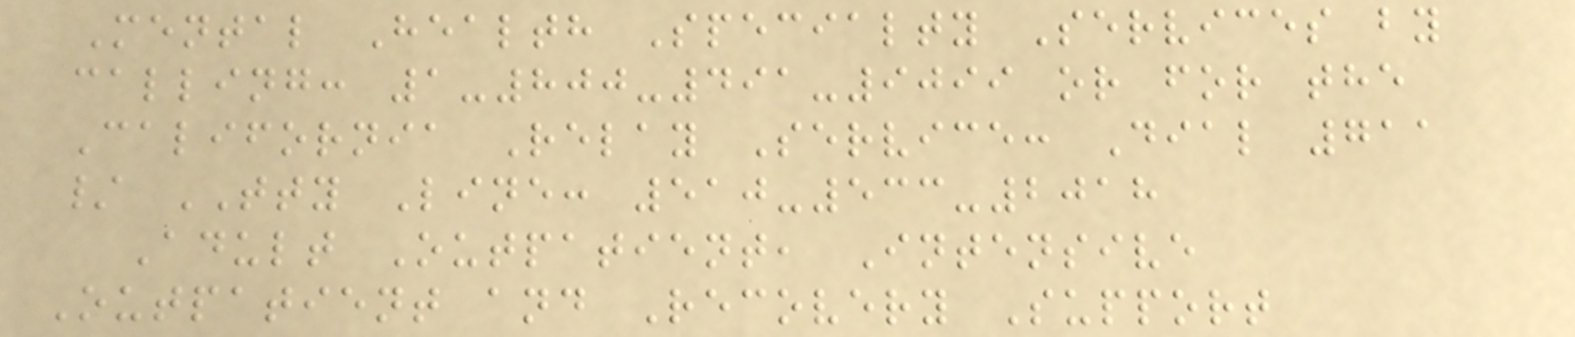Mental Health Specialty Services by
calling: 1-800-491-9099 or for the
California Relay Service: Dial 711
/ TTY Line: 510-533-2018
Adult Outpatient, Intensive
Outpatient and Recovery Support
